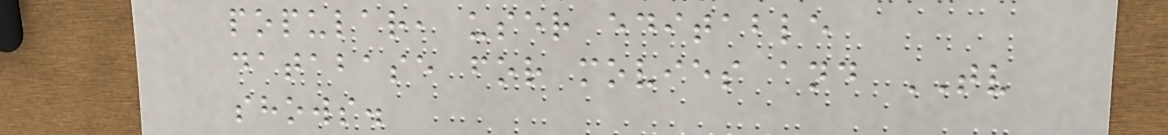popular, user editable
database for movies and TV
shows.
